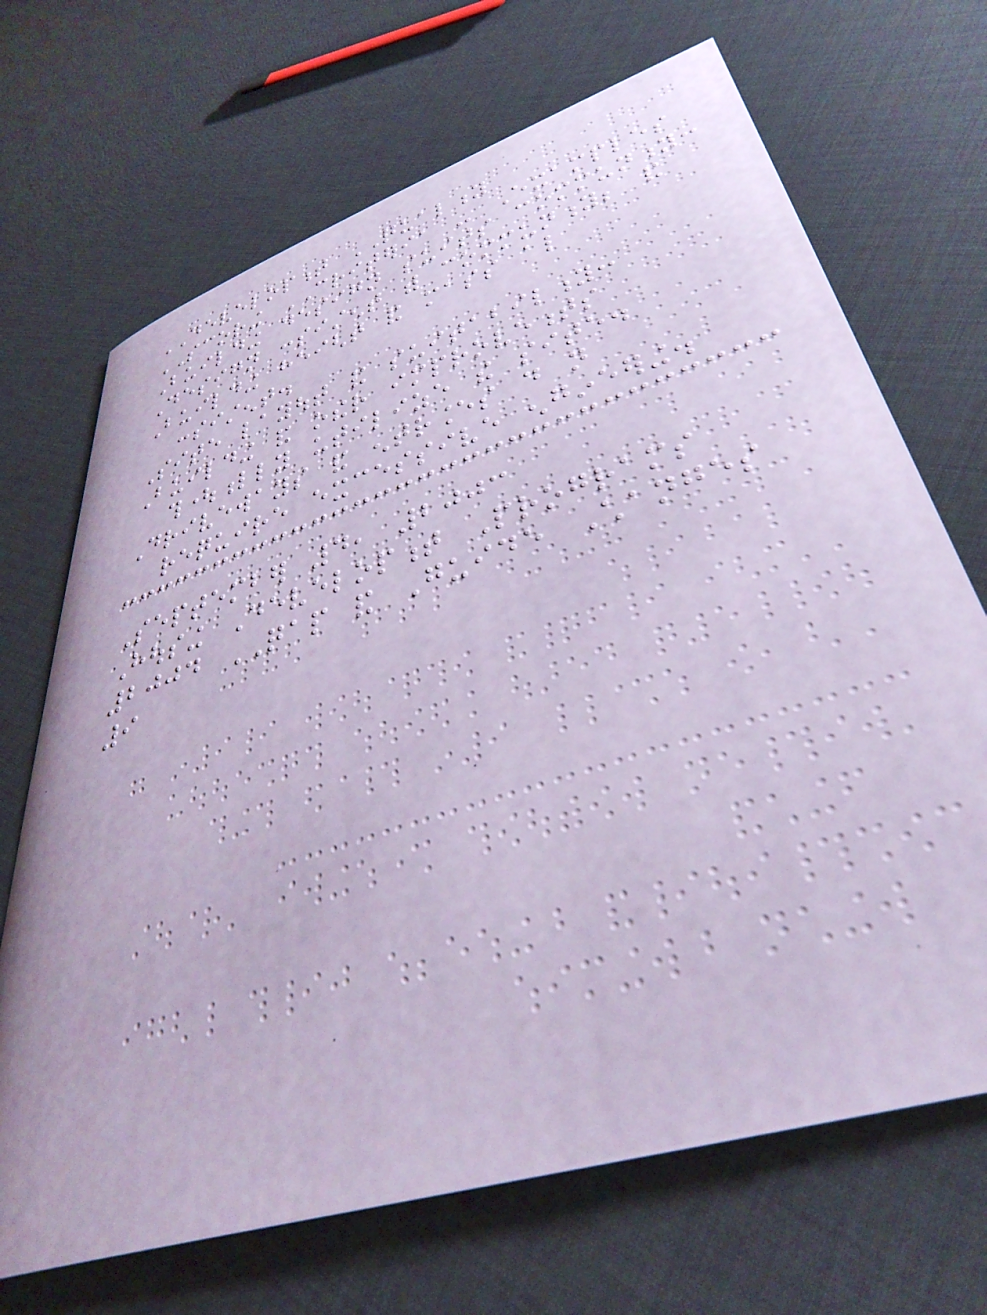DEVELOPMENT QUALITY
SCORING CRITERIA - Examples
Building design suits community:
Design consistent with community; and
Building height and mass also
consistent.
Site layout and suitability:
Building and other improvements
thoughtfully utilize the site.
Driveways and entrances do not
require excessive engineering.
September 4, 2003
Housing Development Programs
2004 QAP and Guide Changes
9
